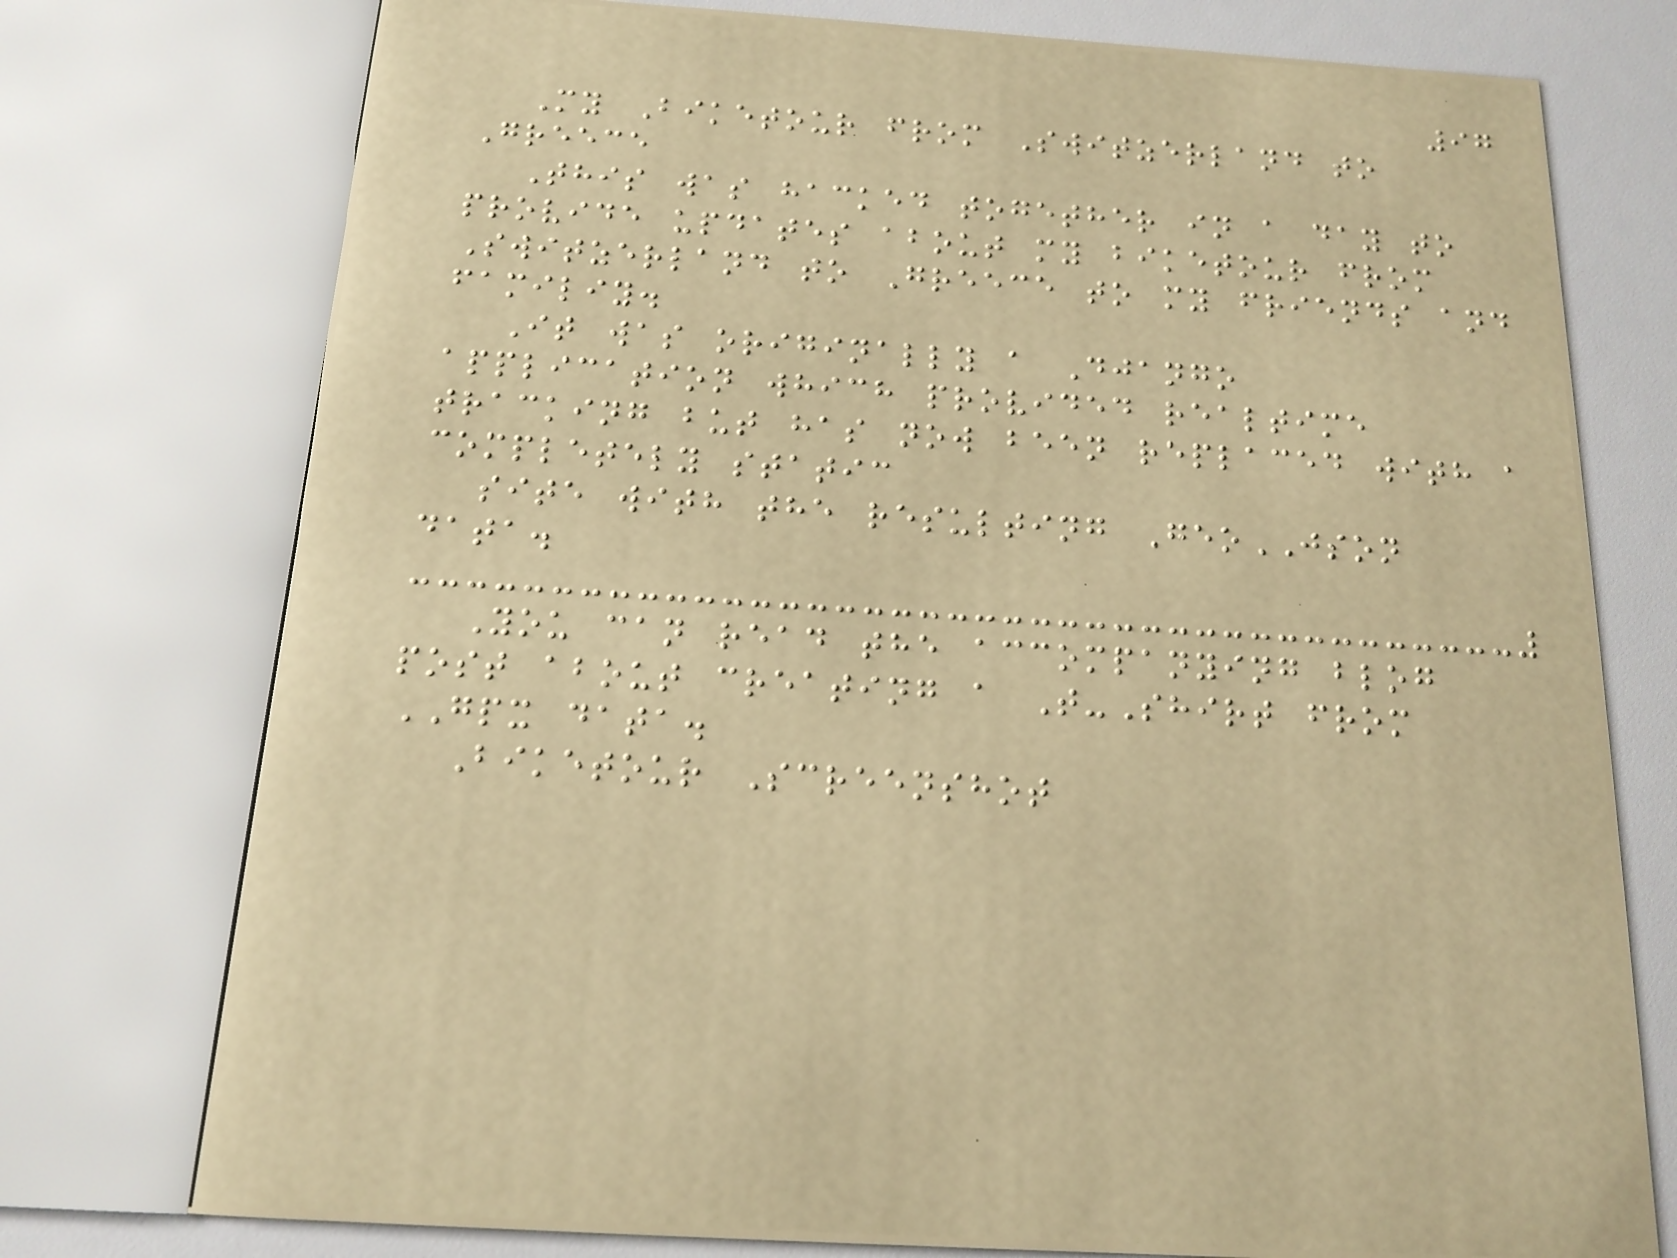97
My Biketour from Switzerland to
Greece
This was hacked together in a day to
provide updates about my biketour from
Switzerland to Greece to my friends and
familiy.
It was originally a Django
application which provided realtime
tracking but has now been replaced with a
completely static
site with the resulting GeoJSON
data.
You can read the accompanying blog
post about creating a T-Shirt from
GPX data.
Biketour Screenshot
